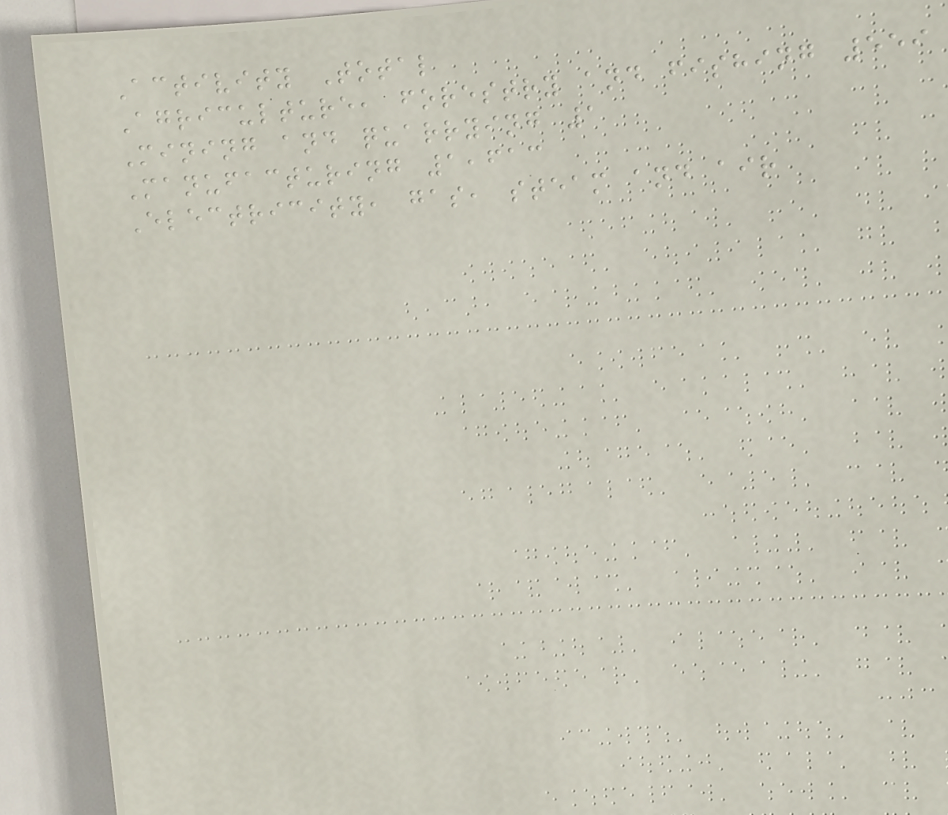Activity Total
Agriculture, forestry and fishing 559
Mining and quarrying 1
Manufacturing 1,613
Electricity, gas, steam and air
